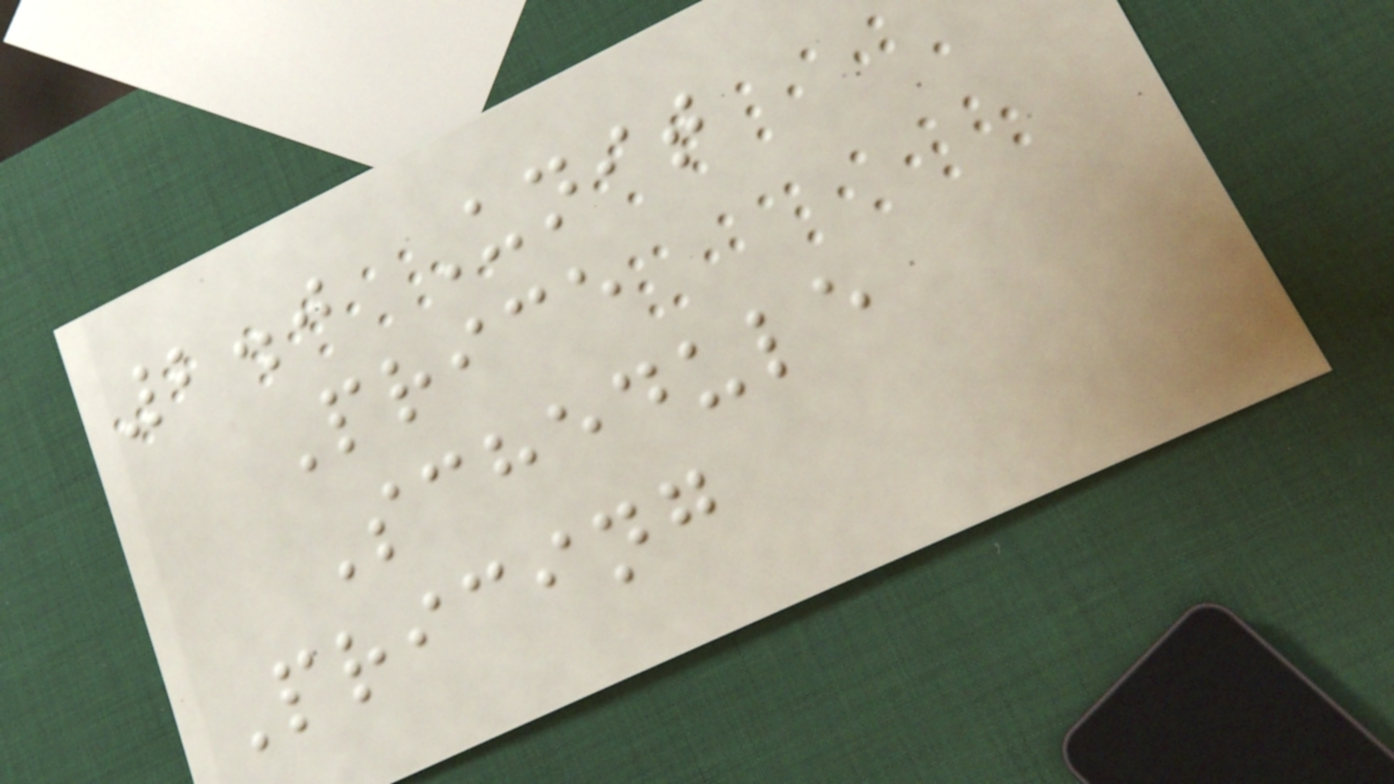2.0 Unit
Price
Schedule
Pricing
